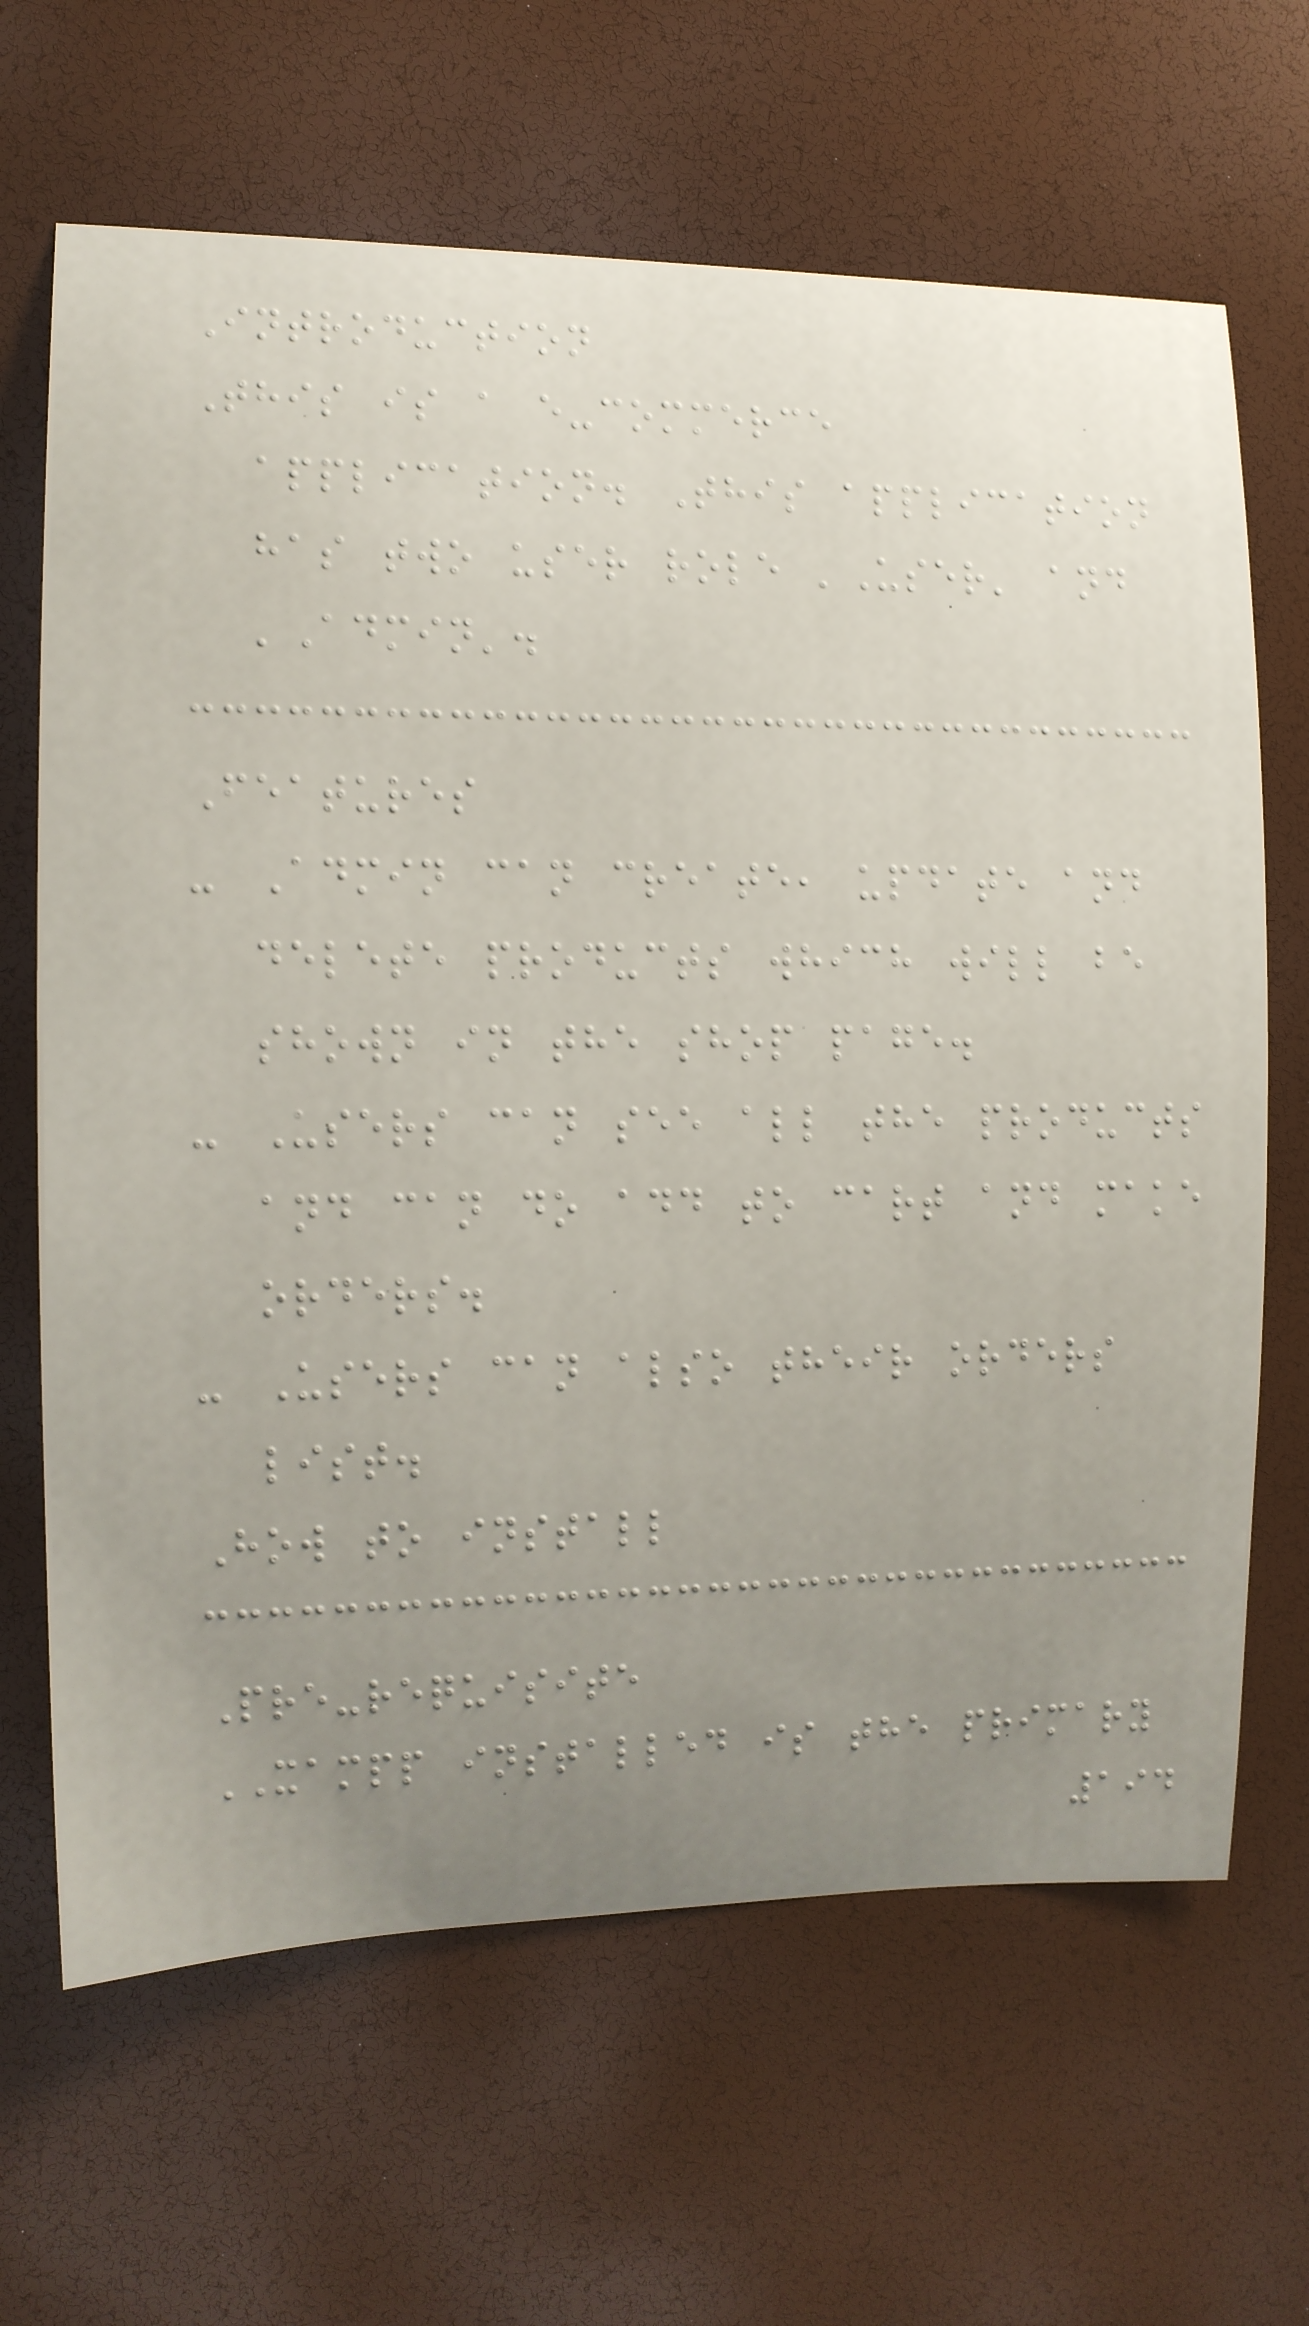Introduction
This is a e-commerce
application. This application
has two user role 'User' and
'Admin'.
Features
- Admin can create, update and
delete products which will be
shown in the shop page.
- Users can see all the products
and can do add to cart and make
orders.
- Users can also their orders
list.
How to install
Pre-requisite
XAMPP installed is the primary
194
